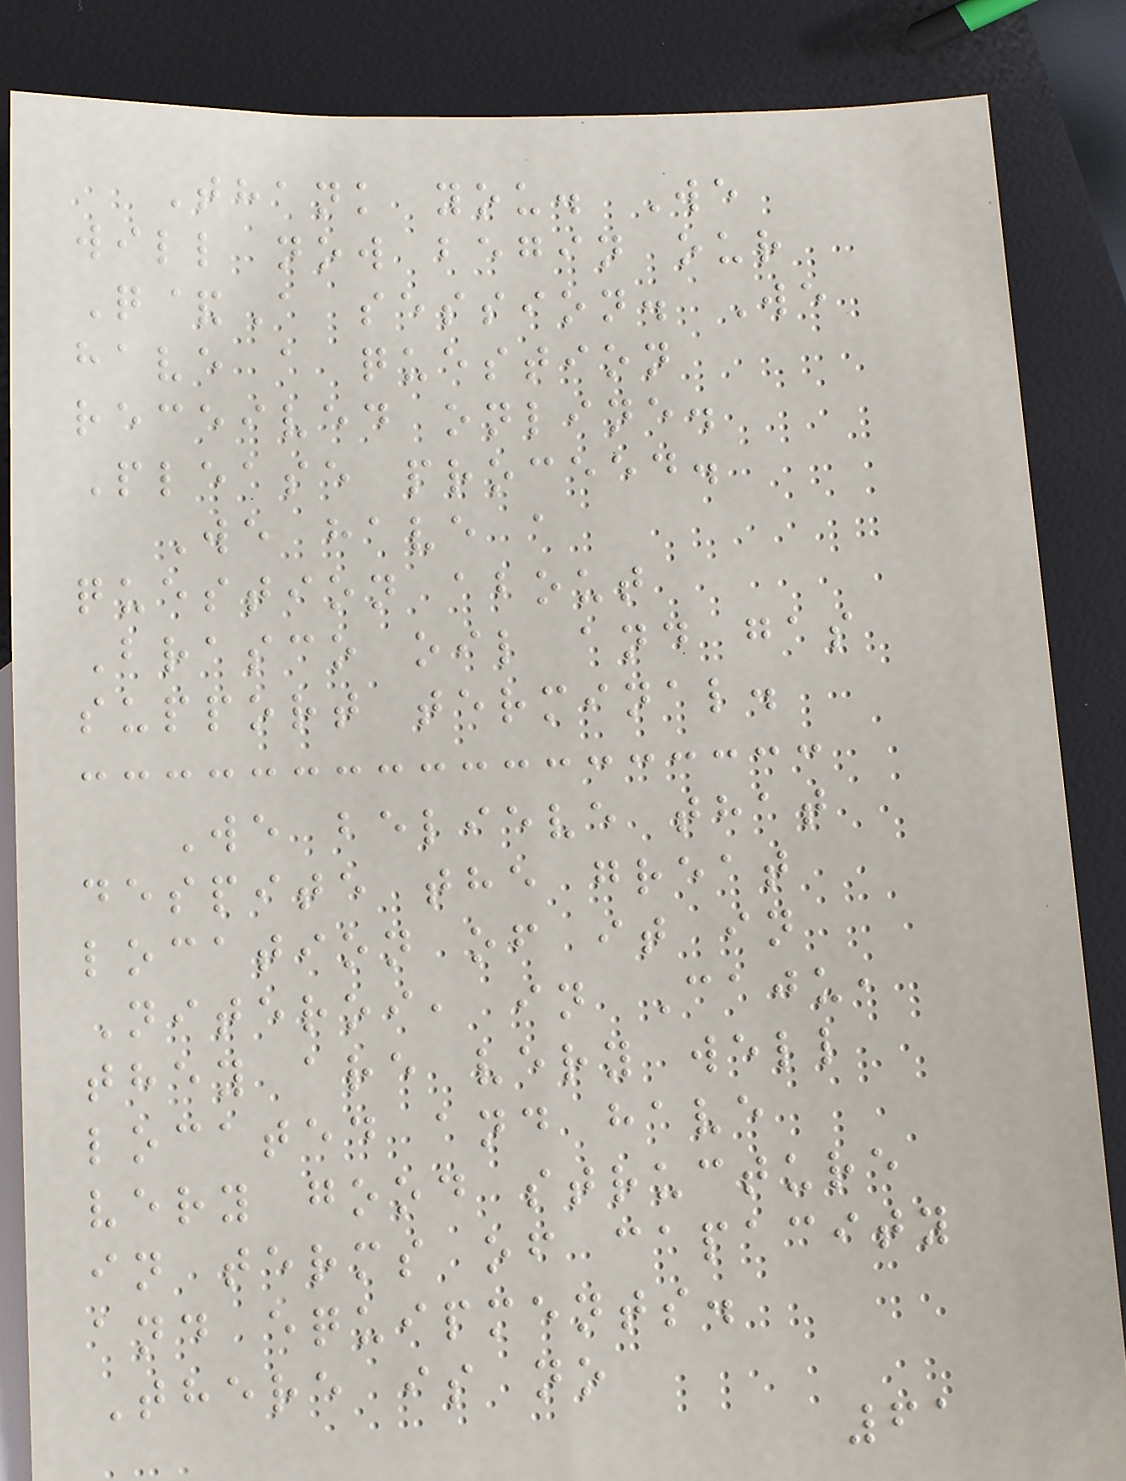Thank you. We
will now begin our
Q&A session. We
have a question
received online.
Please proceed.
We have a
question about
Brasco oil and gas
support terminal.
We believe that
despite the great
location of it in
Niteroi, in Caju,
they are very well
located and have
very good structure
in terms of capacity
and equipments.
There is no
61
